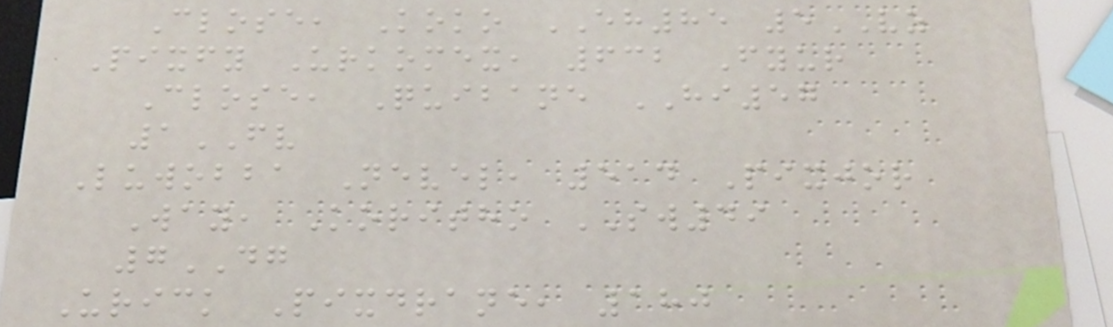Close, Koko EH85 5VZ
Pixfy Urkomex, 632 Fyur
Close, Quibane HI57
1FV
Luwobba Nevel, 514 Pixjor
Way, Koritho SW49
7DG
Urick Pixdrane, 180
